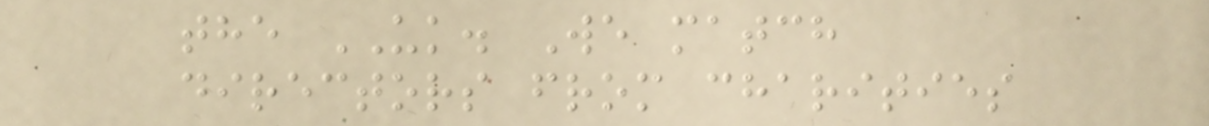the UK. We match
directors from charities
